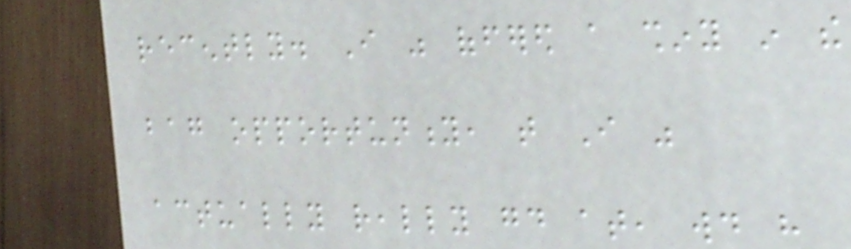recently. I was offered a shiny in the
bag opportunity, that I was
actually really good at, would have
